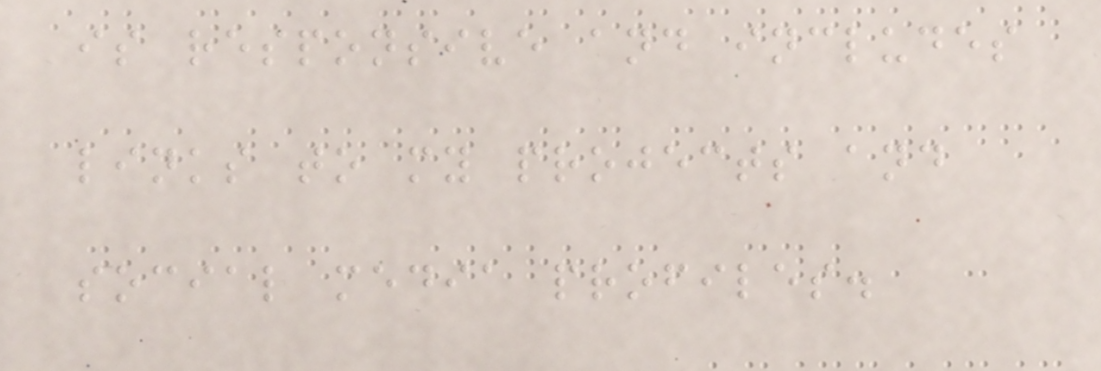is responsive and includes
links to my projects and
social media profiles.
